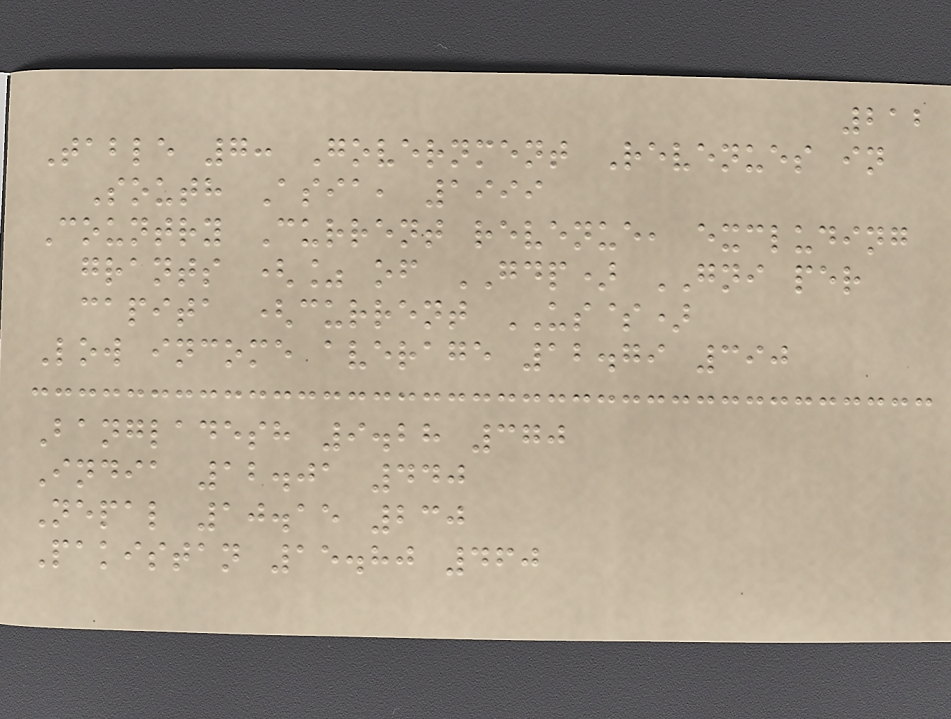212
Table 7: Government Revenues in
South Asia, 1999
Country Current revenue, excluding
grants (% of GDP) GNI per
capita (current US$)
Low income average 12.79 390
Bangladesh 9.28 370
India 12.01 440
Nepal 10.15 230
Pakistan 15.80 460
